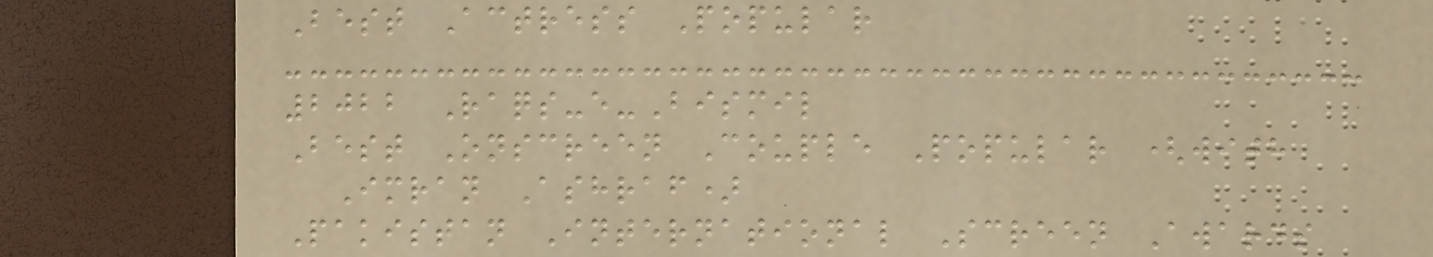Best Actress Popular
2022 Raqs-e-Bismil
Best Onscreen Couple Popular (with
Imran Ashraf)
Pakistan International Screen Awards
